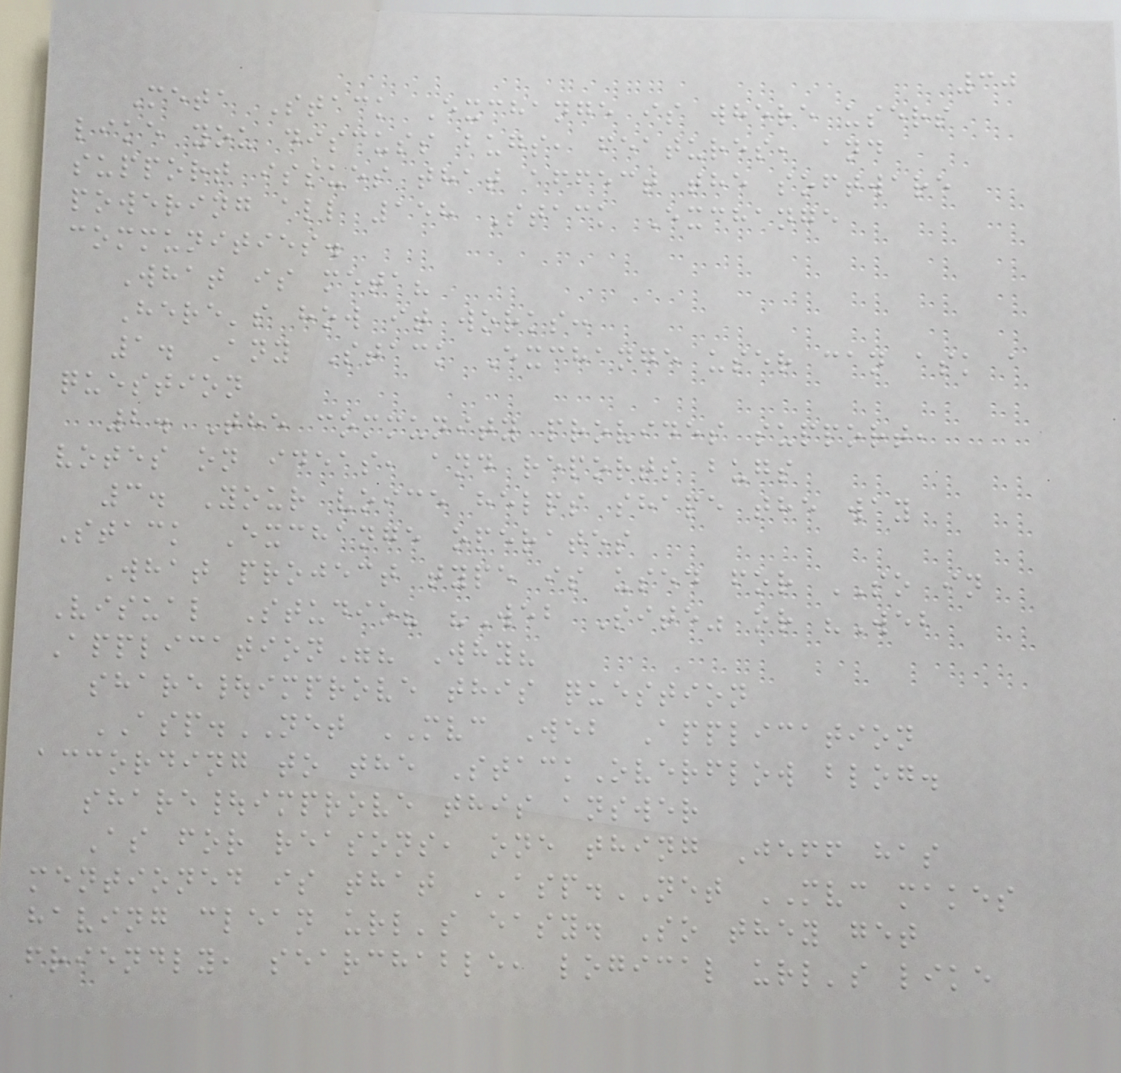30
Meta Stack Exchange is where users
like you discuss bugs, features, and
support issues that affect the software
powering all 158 Stack Exchange
communities.
What is meta?
Here's how it works:
1. Any Stack Exchange user can ask a
question
2. The community provides support,
votes on ideas, and reports bugs
3. Your voice helps shape the way
Stack Exchange operates
What project type is used for SO in
Visual Studio? "Web Site" or "Web
Application"? Why?
share|improve this question
ASP.NET MVC Web Application
according to the StackOverflow blog.
share|improve this answer
As for reasons, one thing Jeff has
mentioned is that ASP.NET MVC makes
having clean url's easy. So they get
friendly, searchable, logical url's like
